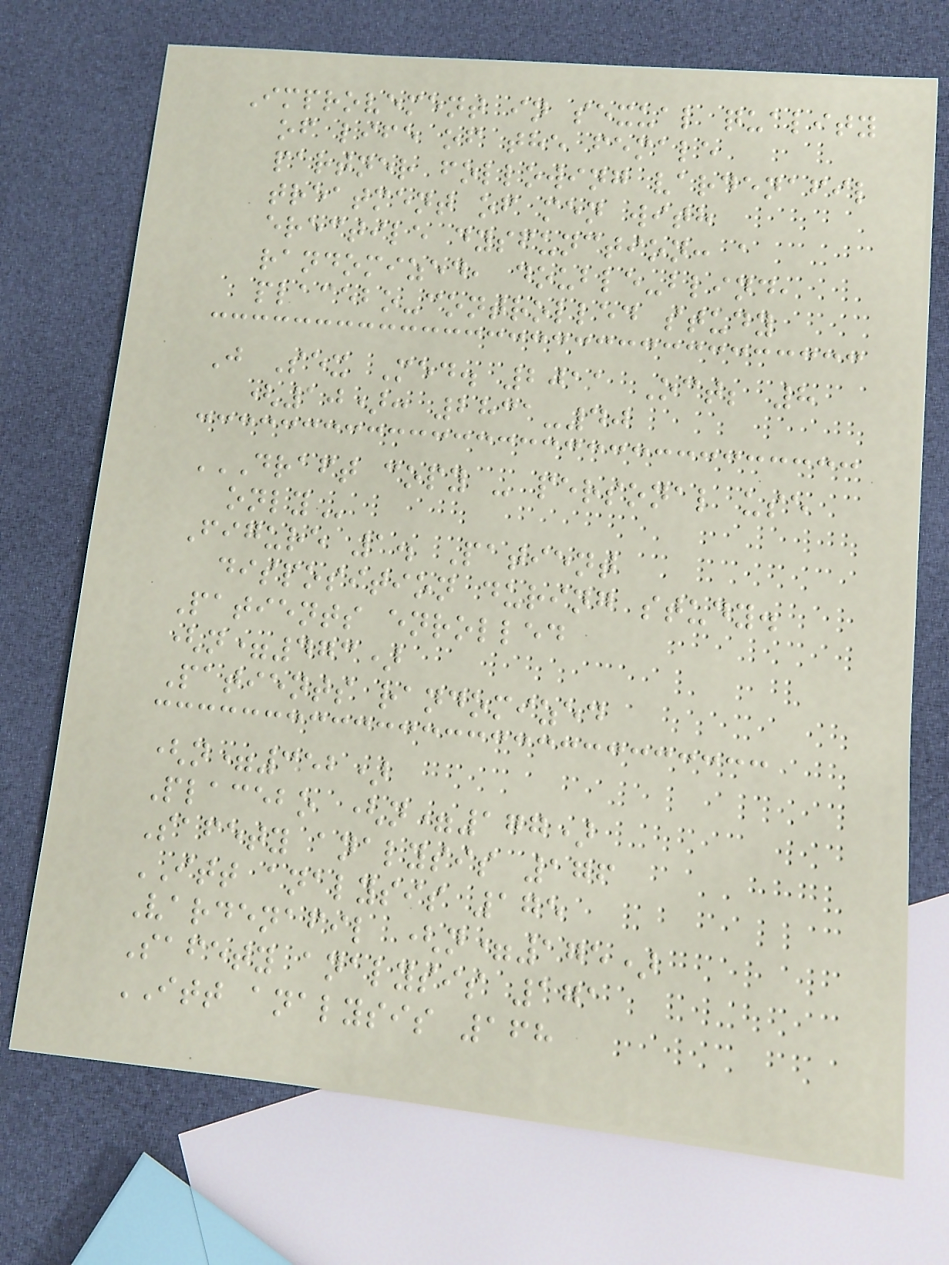Improvement in sexual quality
of life of the female
partner following vardenafil
treatment of men with
erectile dysfunction: a
randomized, double-blind,
placebo-controlled study
J Sex Med. 2011 Oct; 8
(10): 2831-40
DRAFT COPY - PERSONAL USE
ONLY
Figure 1. Patient
disposition during study.
Patients enrolled
(n=473)
Patients randomized
(n=352)
Placebo (n=177)
Safety analysis 176
ITT analysis 175
Vardenafil (n=175)
Safety analysis 171
ITT analysis 168
